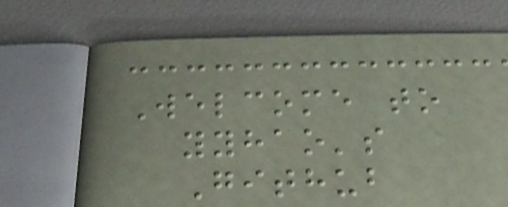Welcome to
yyhao's
Github
